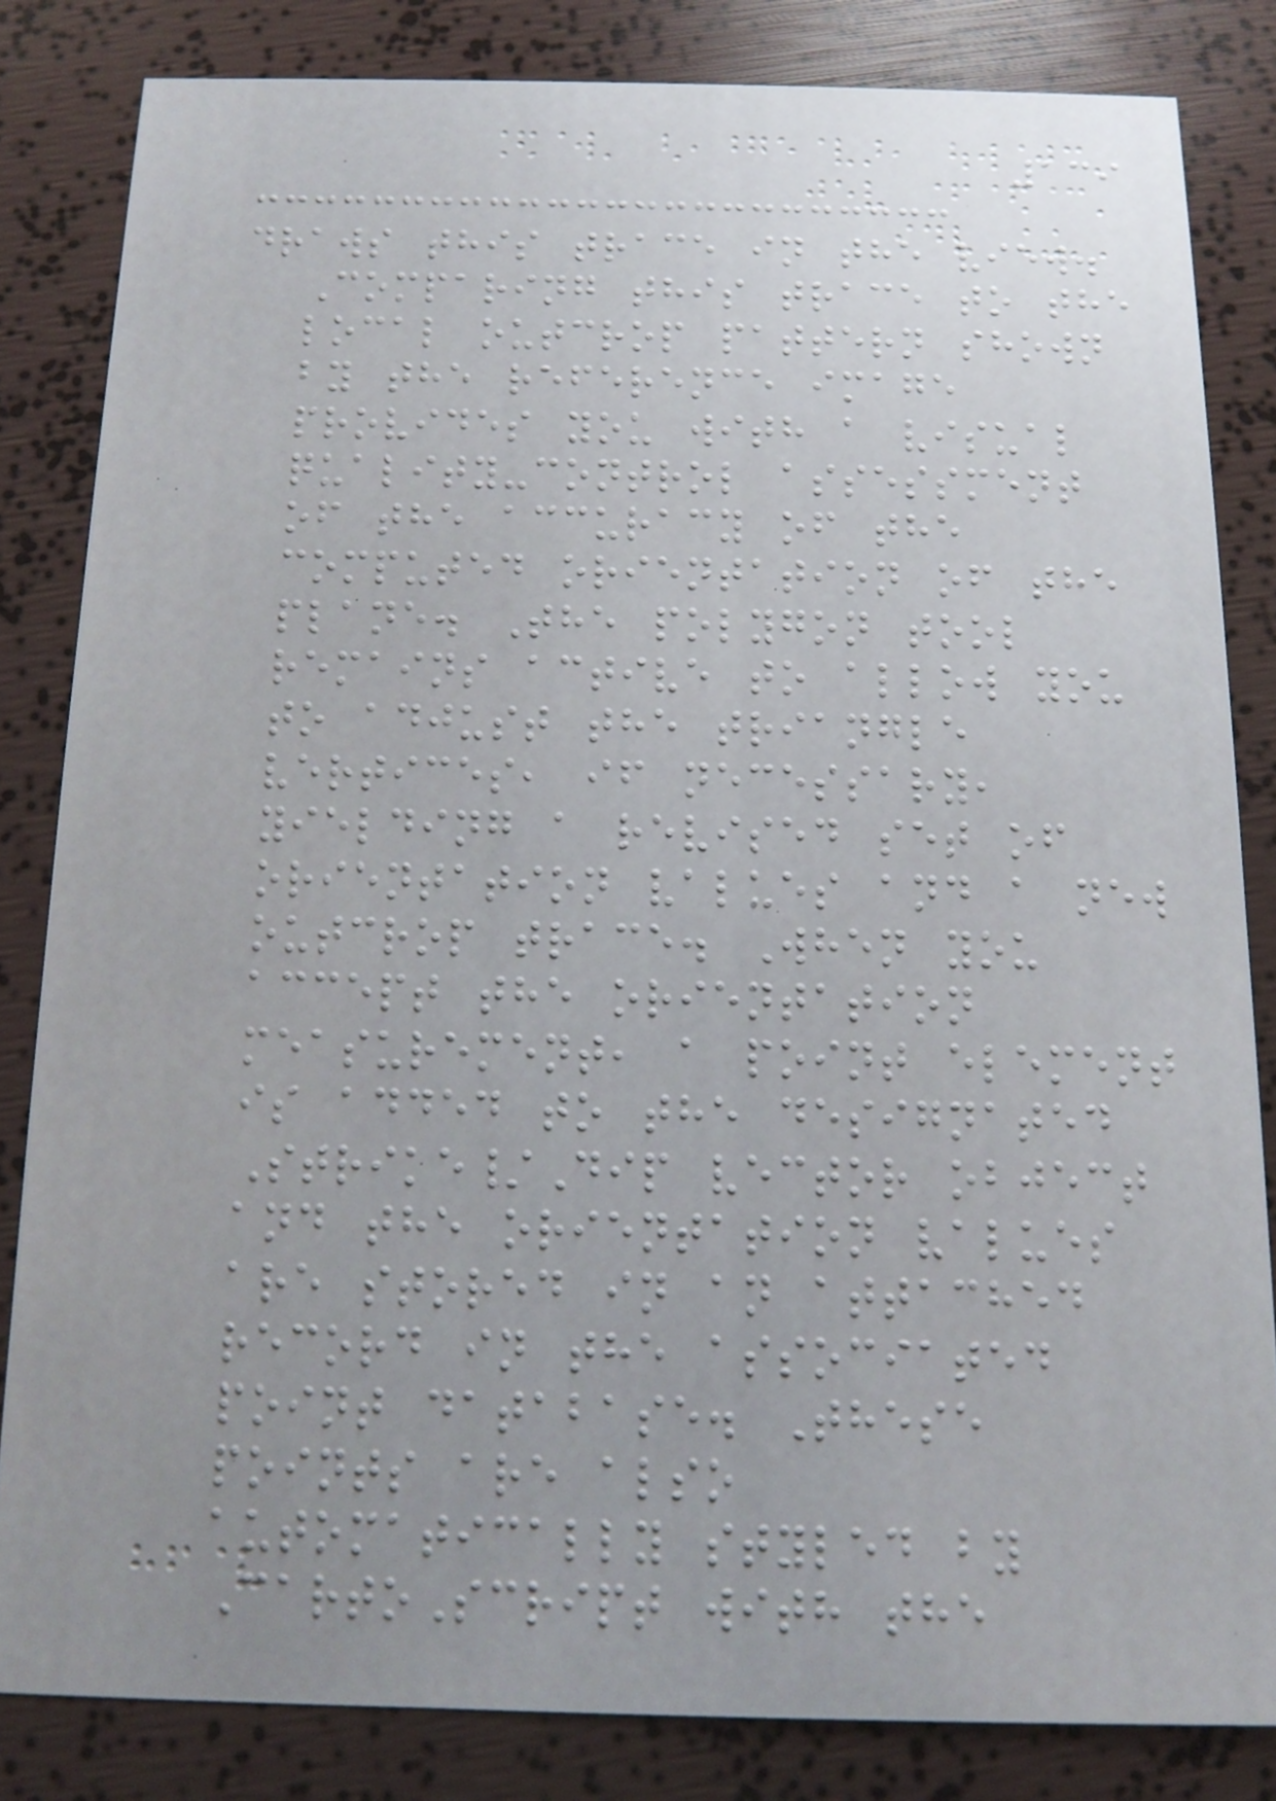139
draws this trace in the view.
Comparing this trace to the
local outcrop pattern shown
by the reference image
provides you with a visual
quality-control assessment
of the accuracy of the
computed orientation of the
plane. The polygon tool
remains active to allow you
to adjust the triangle
vertices, if necessary,
yielding a revised set of
orientation values and a new
outcrop trace. When you
accept the orientation
measurement, a point element
is added to the designated
Strike/Dip vector object
and the orientation values
are stored in an attached
record in the associated
point database. These
points are also
automatically styled by
CartoScript with the
